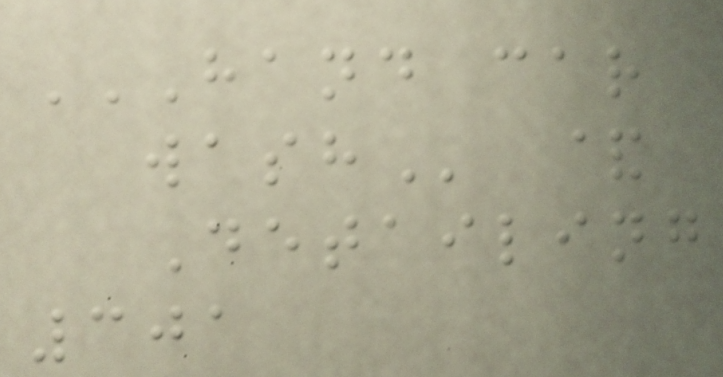HAND CAR
WASH &
Detailing
301
